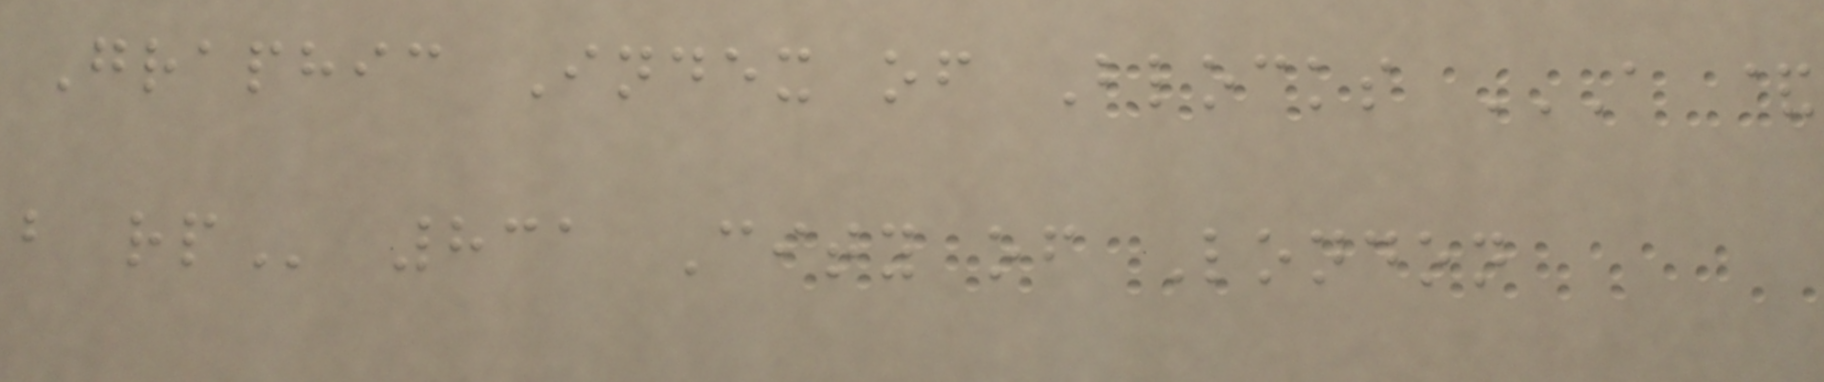Graphic Index of Blocks A &
B RP 831 City of London
